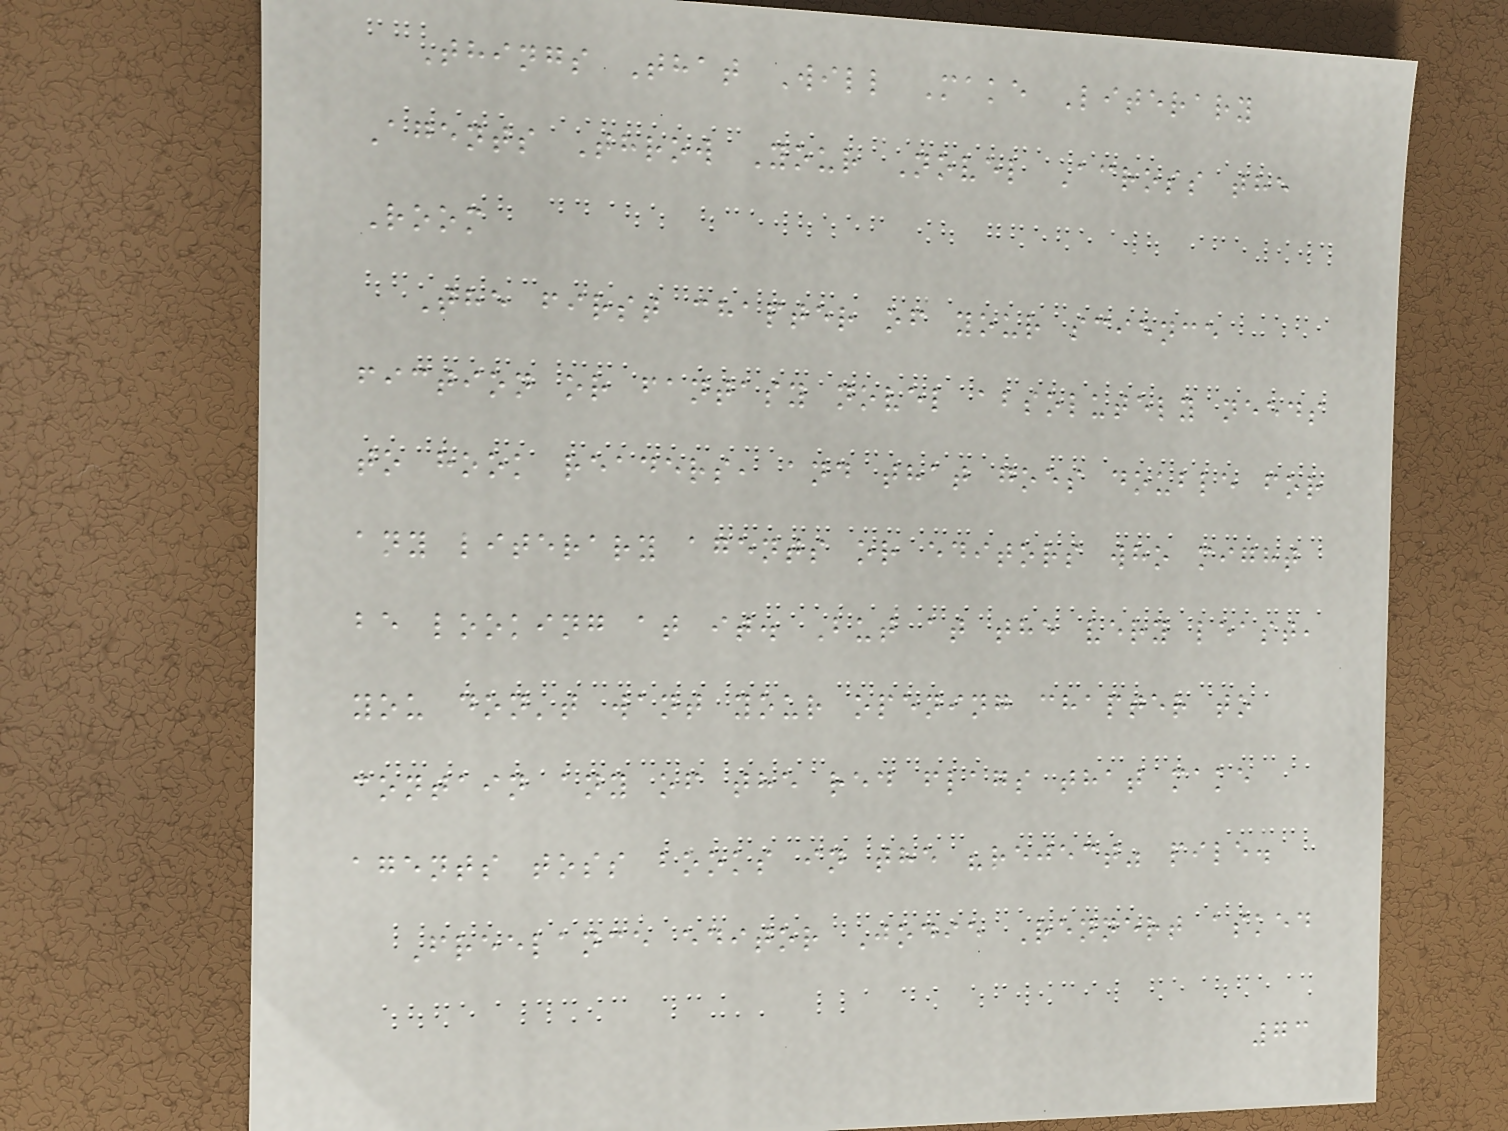Things That Will Make Literary
Agents Throw Your Novel Across the
Room
The first chapter of your science
fiction or fantasy novel absolutely needs
to hook readers, and that goes double for
any literary agents or editors who might
be looking at it. But at the very least,
you don't want your opening chapter to
contain any of the red flags that make
agents toss books in the "reject" pile.
Freelance editor Jodie Rennert asked
73
